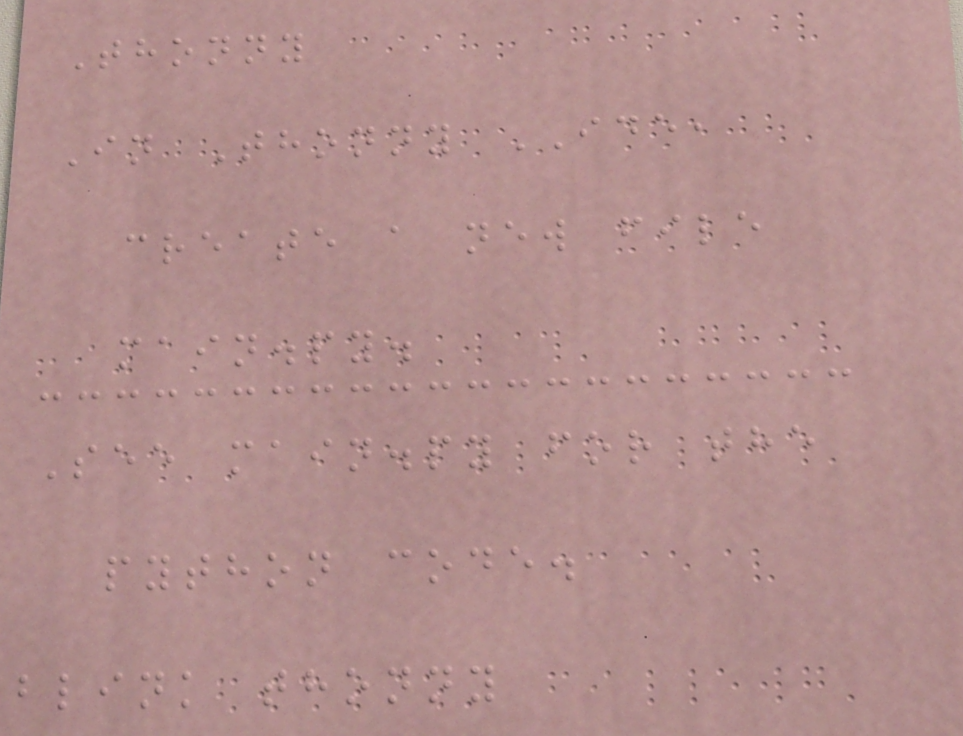Thonny
In Thonny IDE,
create a new file
main.py.
See main.py for the
python code.
blink thonny
